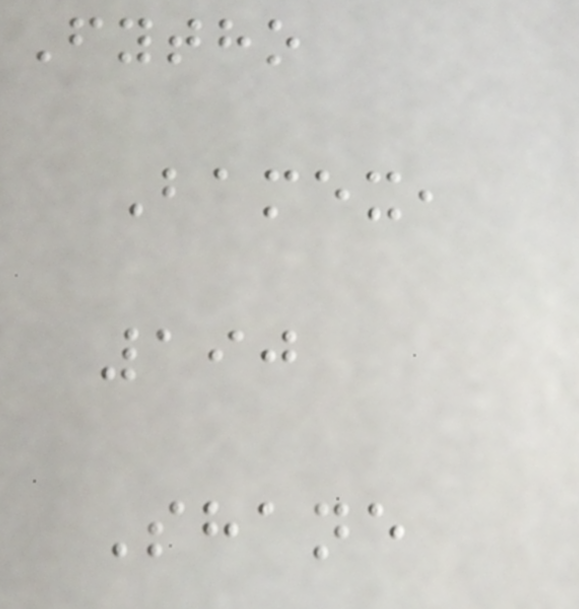Fytho
Bamex,
190
Shane
